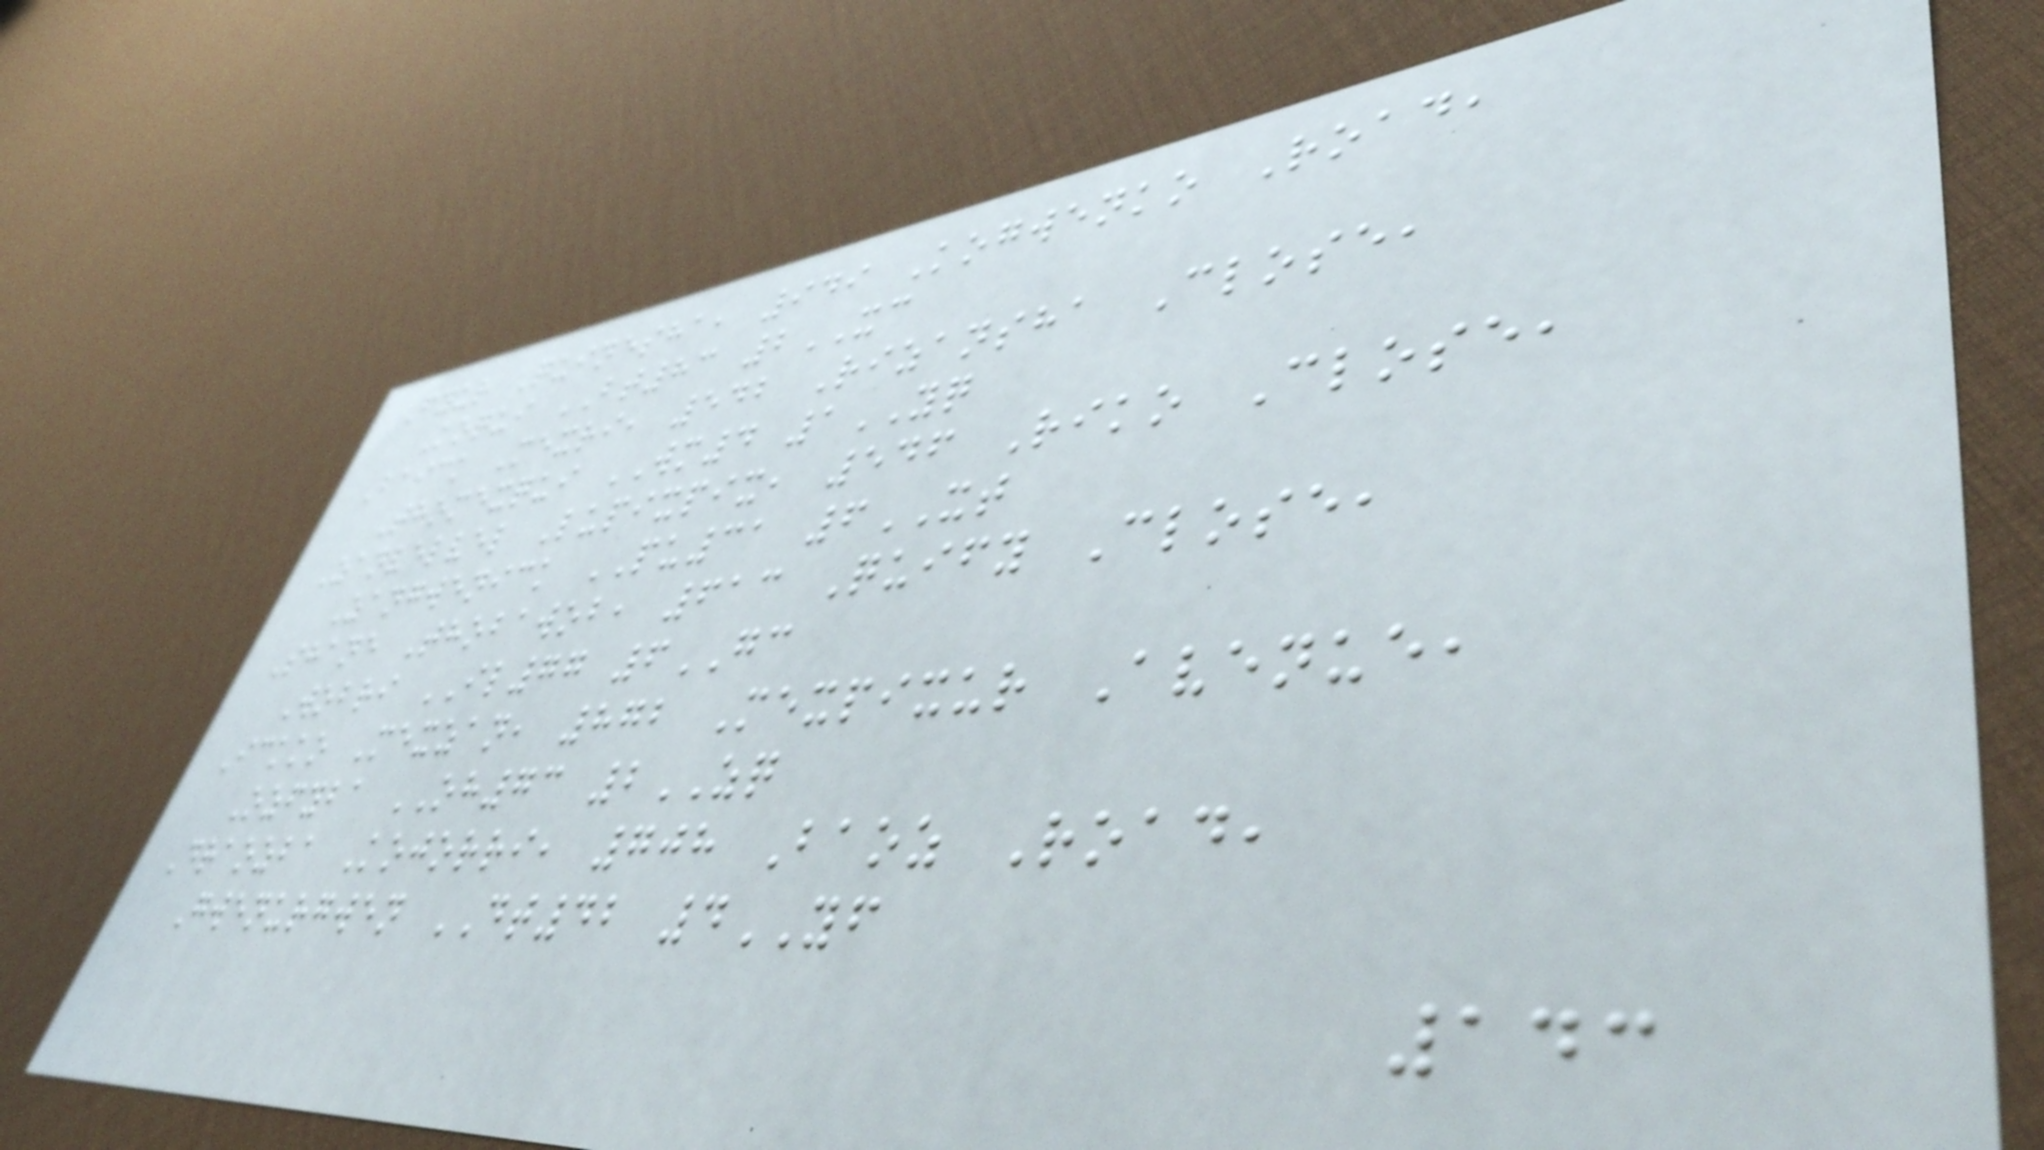Fyur Quinesha, 949 Kogwenko Road,
Koqui BT83 2XC
Baick Mexri, 542 Rizansha Close,
Thomexqui WM4 1YQ
Zanvelvel Lupixpix, 546 Riko Close,
Zangwenick PU31 6XT
Shane Thobawob, 613 Quify Close,
Wobri IL77 6GC
Ickko Mexzan, 872 Mexpixur Avenue,
Ozfyba OH73 2ZQ
Draozba Kojorri, 708 Baoz Road,
Gwenurgwen DT42 4YF
143
